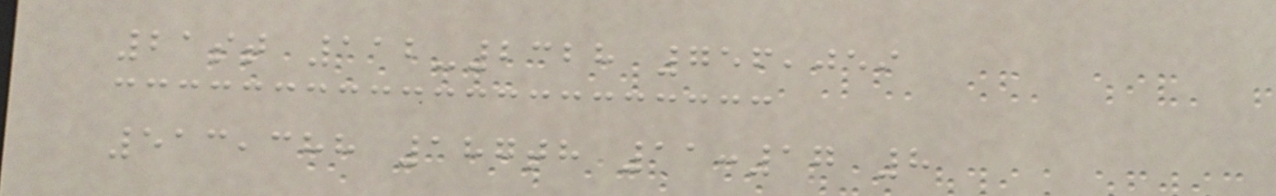21st 112-2328 756,059
513,388 187th 11:17 8
